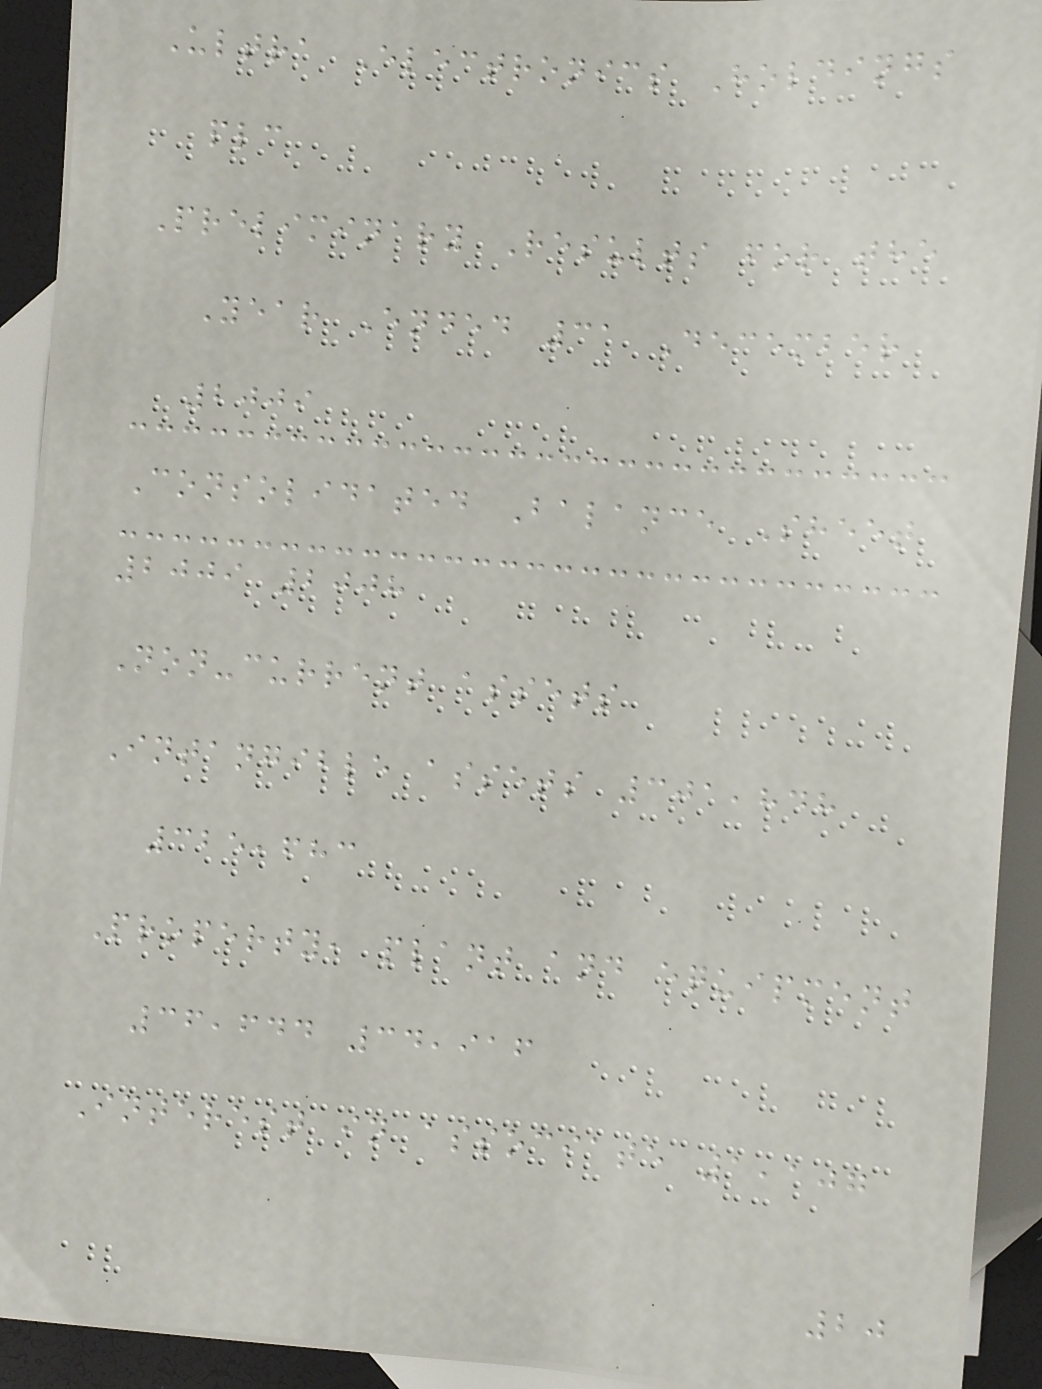Ultra Electronics Holdings
plc
Preliminary Results for the
Year Ended 31 December
2009
Consolidated Balance Sheet
2009 2008
Non-current assets
Intangible assets 301,848
325,683
Property, plant and equipment
36,644 34,916
Interest in associate 1,107
20
